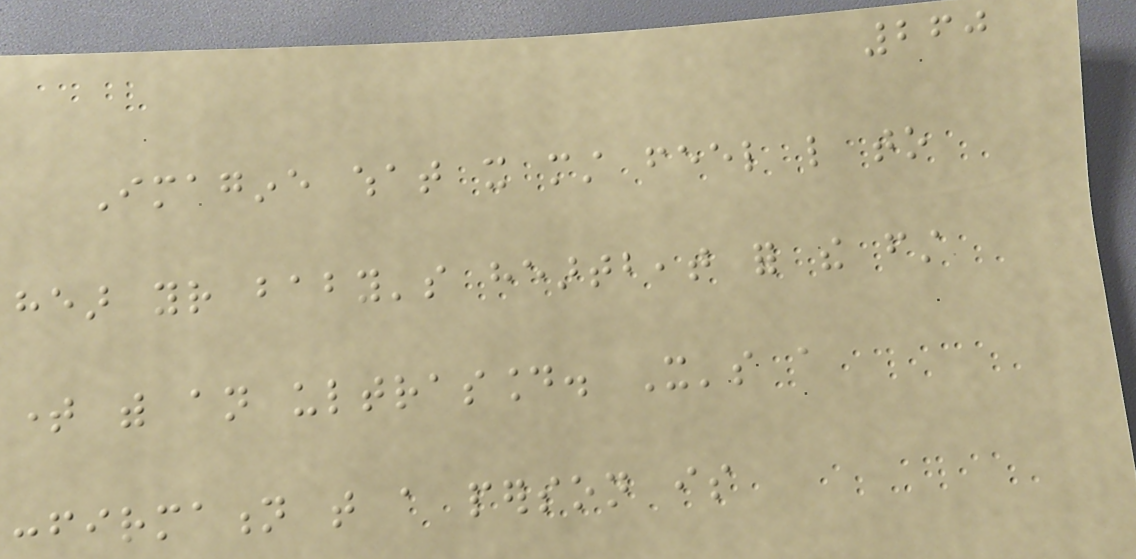260
Imagine what it must feel like to
hear your baby's heartbeat for the first
time with an ultrasound. It's a
confirmation that a person is
